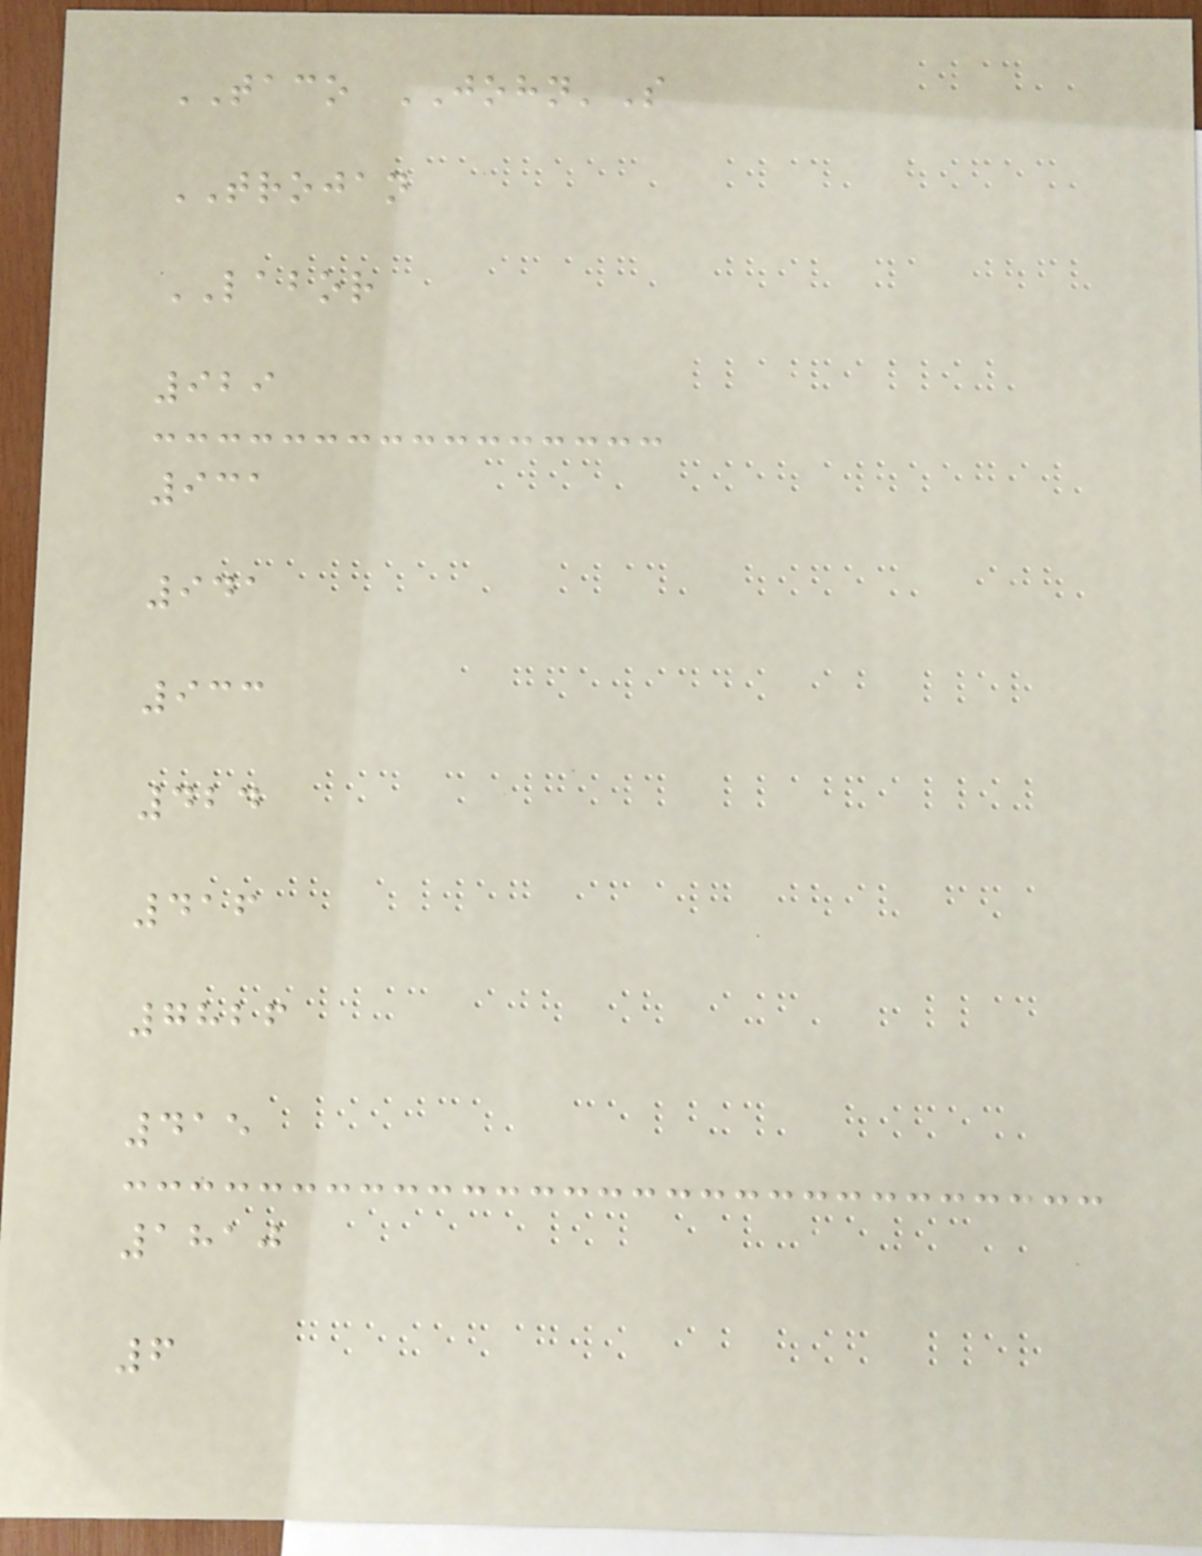TACO JOHN'S
TROJAN
LABOR
929
931
941
933
424
416
7826
415
1810
6
